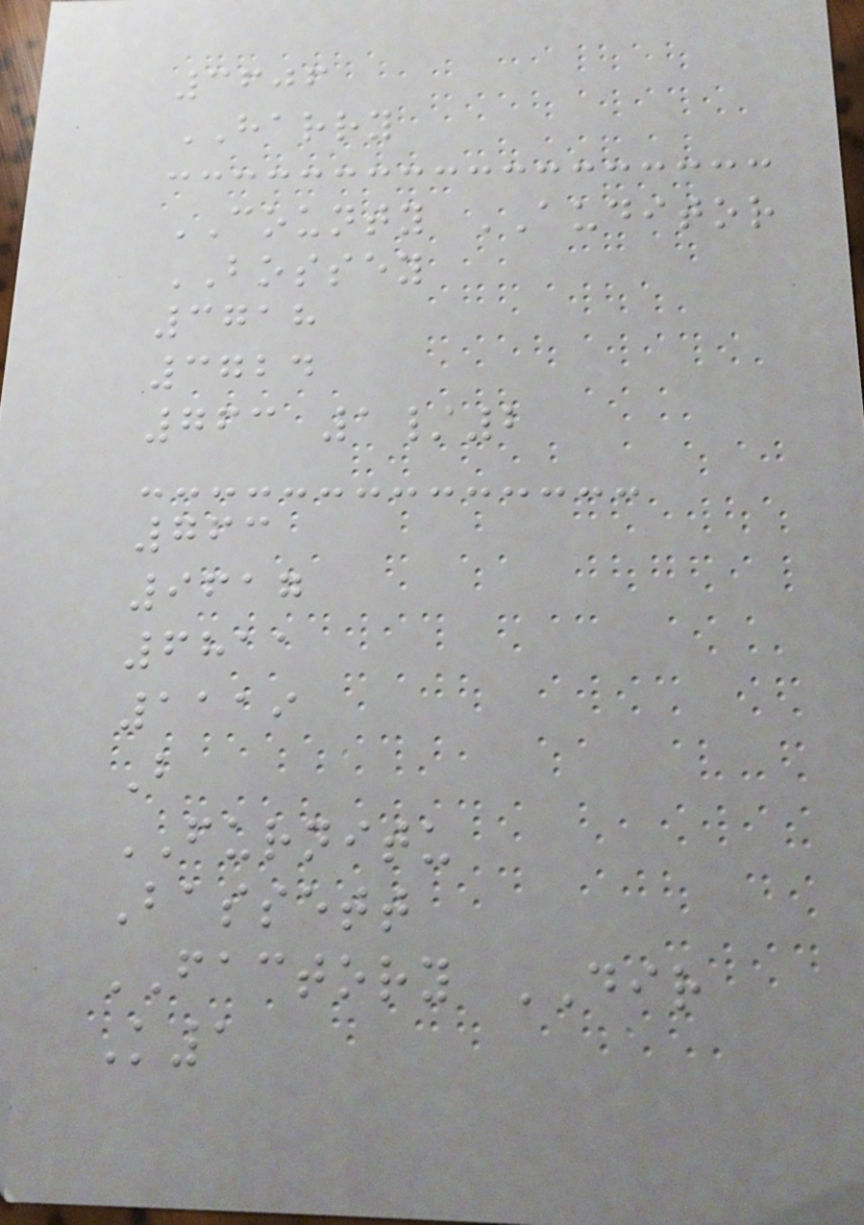3606
HARRY
COUNTY AUDITOR
BOSSEY
3718
3724
763 1/2
763
9617
6811
1119
B
FURNITU
Bassett
FACTORY DIR
K1
